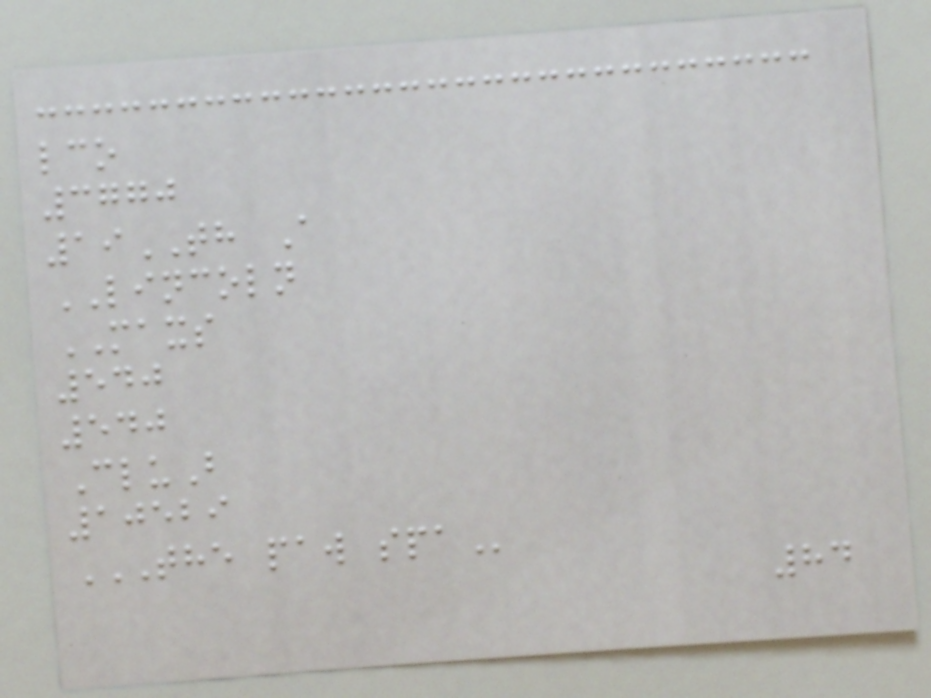lco
3770
19TH A
LINCOLN
MAXS
540
540
CluB
10529
THE PAW SPA
84
